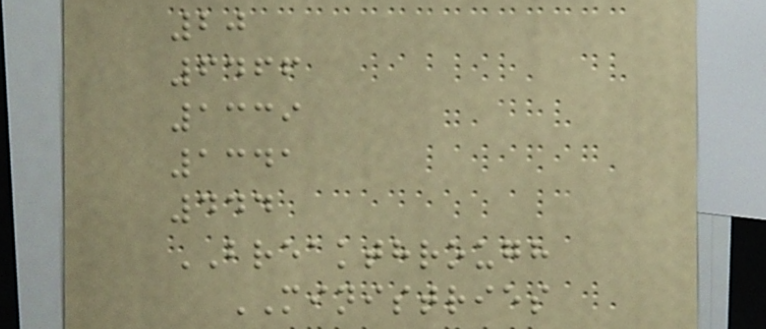20
6466
1339
1341
444
BREAKTHROUGH
MINISTRIES
